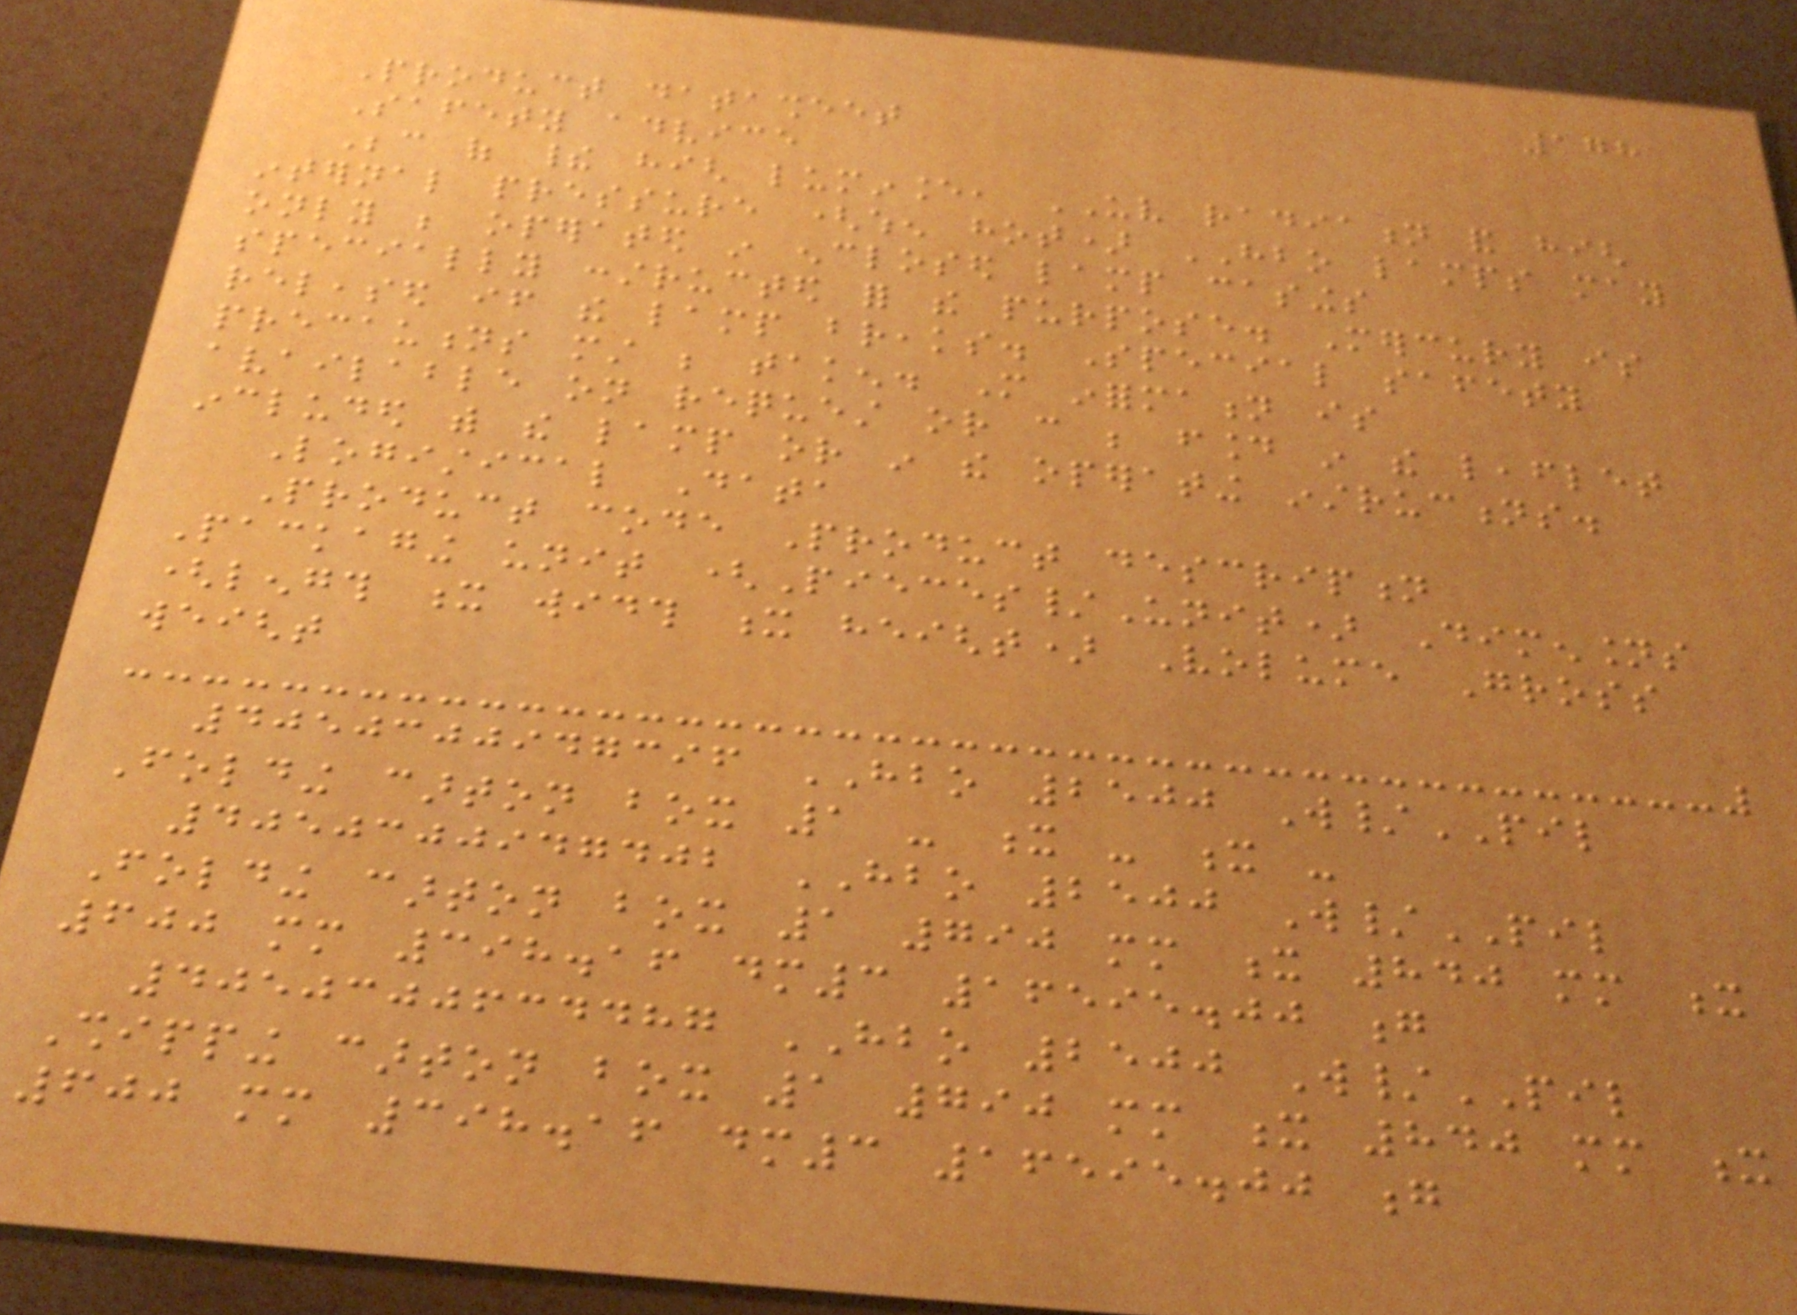178
Product datasheet
Safety advice
Because of their high luminance, UV radiation and high
internal pressure (when hot) HBO lamps may
only be operated in enclosed lamp casings
specially constructed for the purpose. Mercury is
released if the lamp breaks. Special safety
precautions must be taken. More information is
available on request or can be found in the leaflet
included with the lamp or in the operating instructions.
Logistical Data
Product code Product description
Packaging unit (Pieces/Unit) Dimensions
(length x width x height) Volume Gross
weight
4050300947396 HBO 2500 W/PIL
Folding carton box 1 - x - x -
4050300947402 HBO 2500 W/PIL
Folding carton box 1 790 mm x 840 mm x
600 mm 398.16 dm3 16595.00 g
4050300634487 HBO 2500 W/PIL
Shipping carton box 1 790 mm x 840 mm x
600 mm 398.16 dm3 16595.00 g
